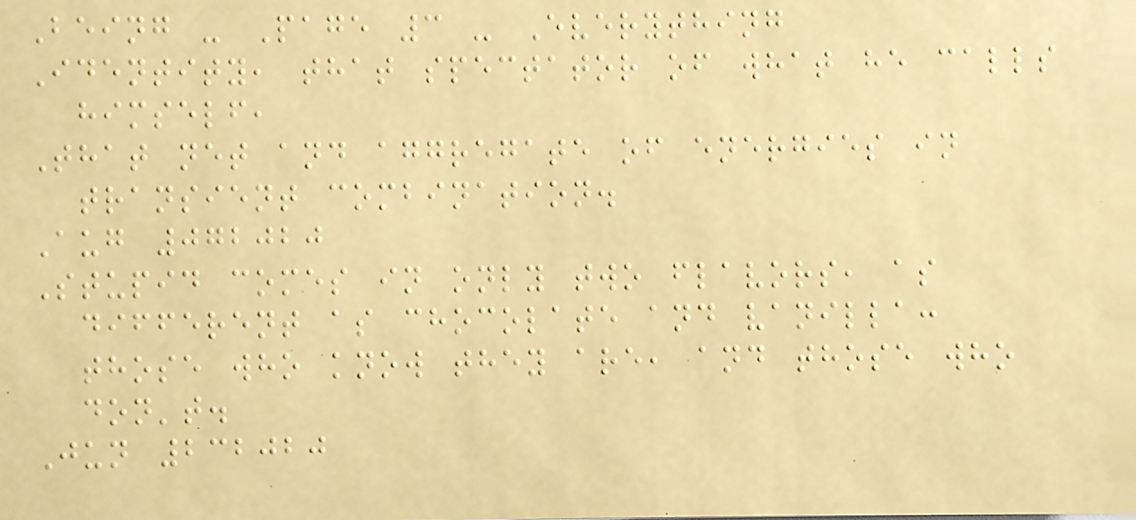Being - Page 3 - Everything
Identity, that spectator of what he calls
himself,
That net and aggregate of energies in
transient combination.
Aug 072020
Stupid comes in only two flavors, as
different as chocolate and vanilla:
those who know they are, and those who
don't.
Jun 232020
